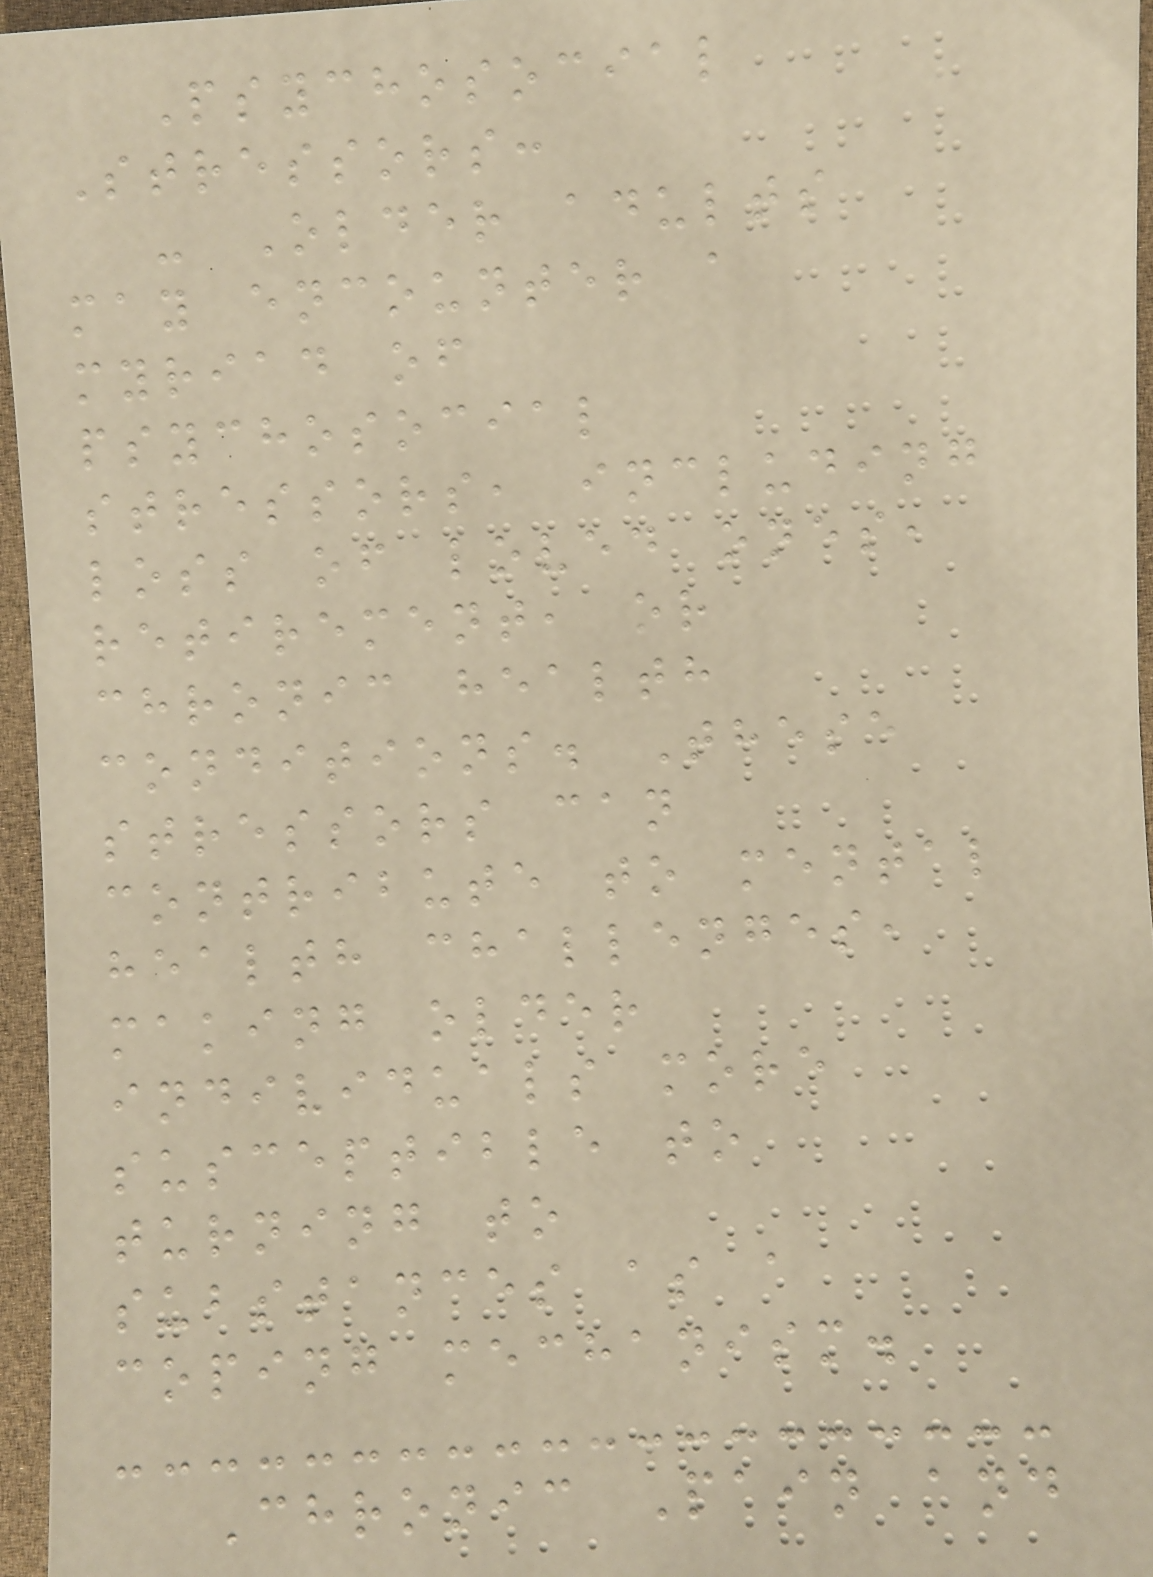Psychosocial
Stressors:
- Older adults
may encounter a
myriad of
psychosocial
stressors, including
loss of loved ones,
retirement, or
chronic health
conditions. These
stressors can
contribute to mental
health challenges,
making older
individuals more
susceptible to
turning to
substances as a
coping mechanism.
Chronic Pain and
